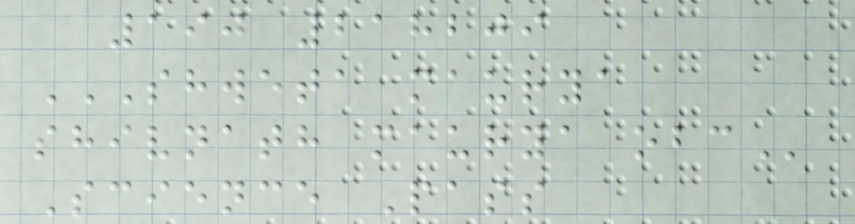190 218209
SHWETA MAURYA
SHIVNATH MAURYA OBC
Science Pass
